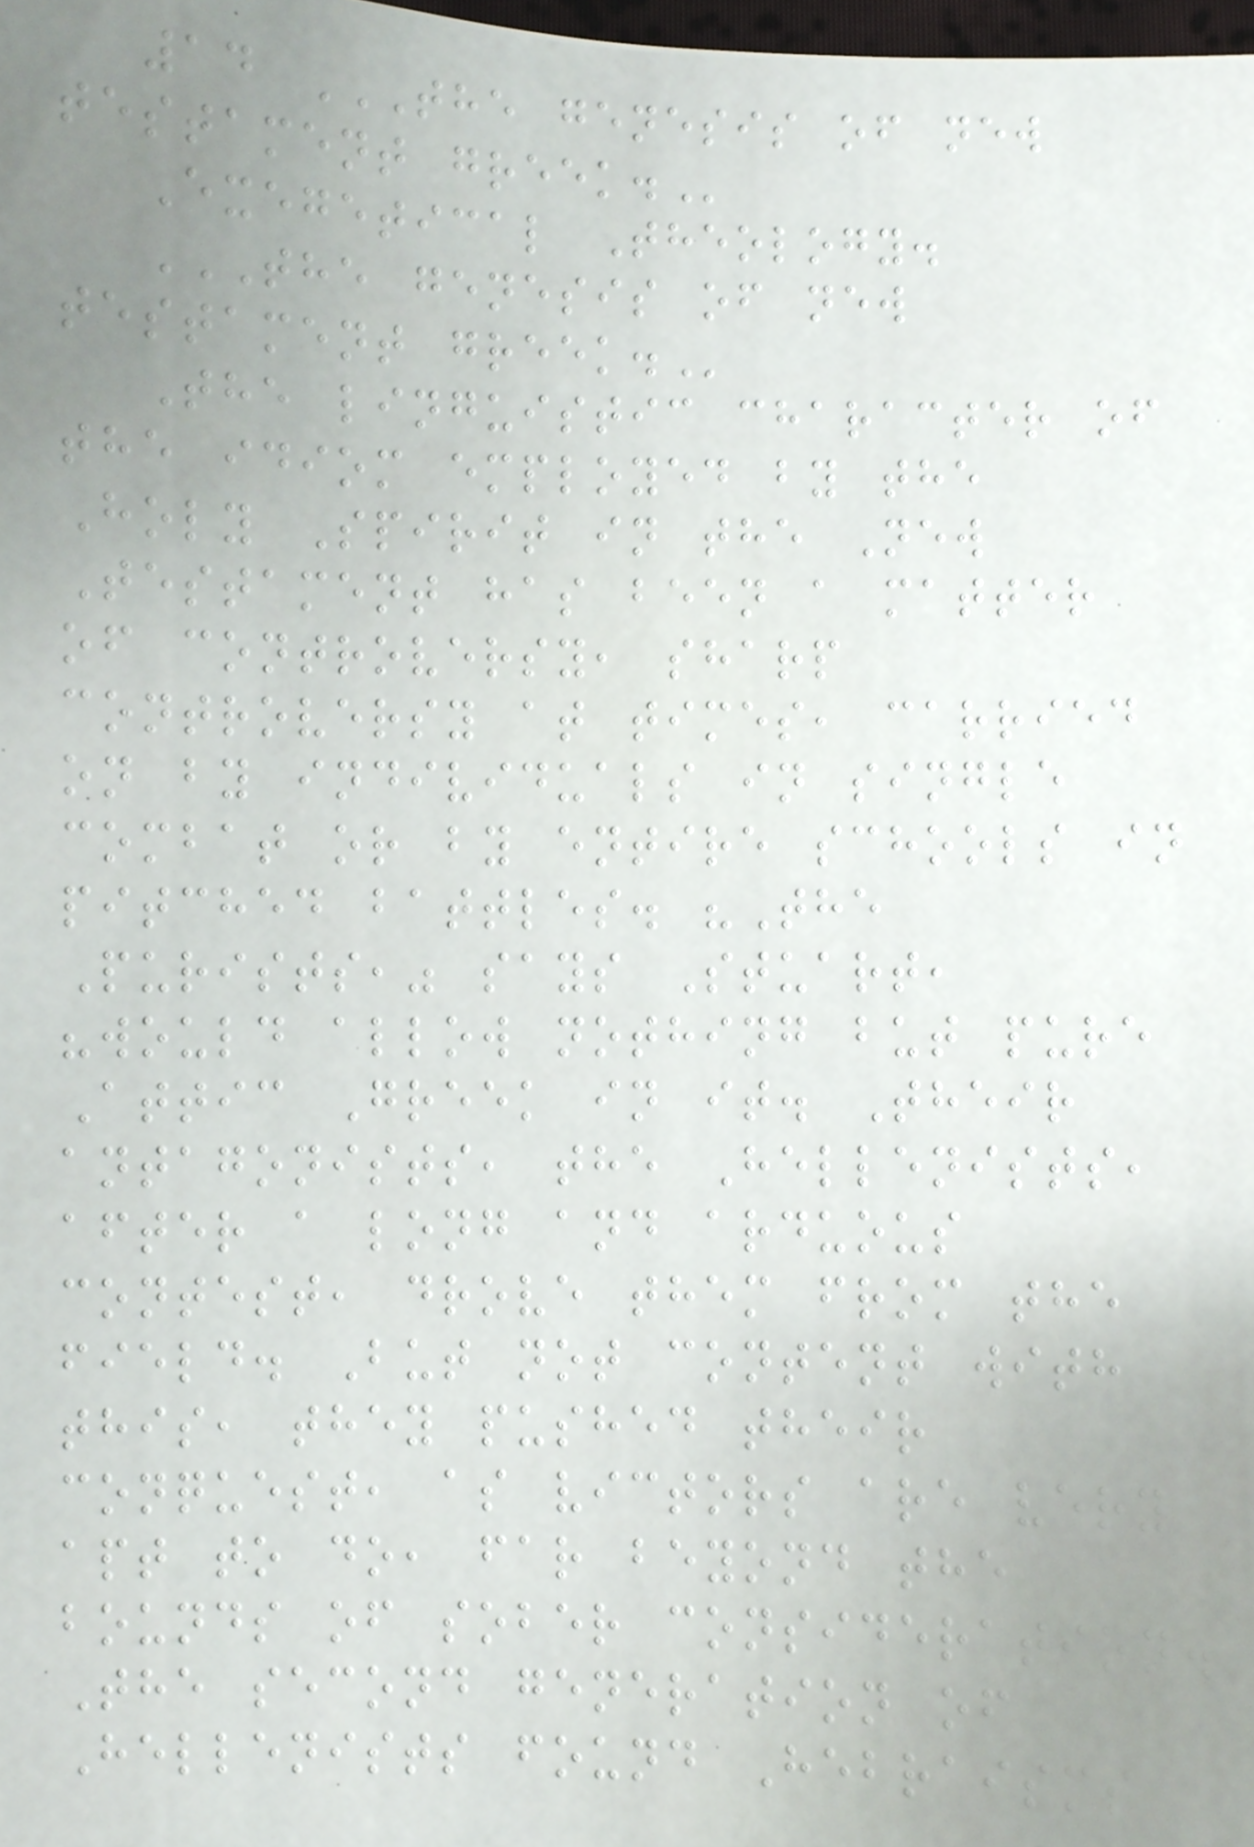14 THE GENESIS OF NEW
TESTAMENT GREEK.
Exegetical Theology.
THE GENESIS OF NEW
TESTAMENT GREEK.
The linguistic character of
the idiom employed by the
Holy Spirit in the New
Testament has been a matter
of controversy, sharp
controversy at times, carried
on by individuals in single
combat or by entire schools in
pitched battles. "The
Purists," says Stuart,
"would allow nothing but pure
Attic Greek in it. Their
antagonists, the Hellenists,
after a long and arduous
contest, drove them from the
field. But not content with
this, they pushed their
conquest, as victors are very
apt to do, far beyond the
bounds of sober consideration.
The second generation of
Hellenists found Hebraisms
